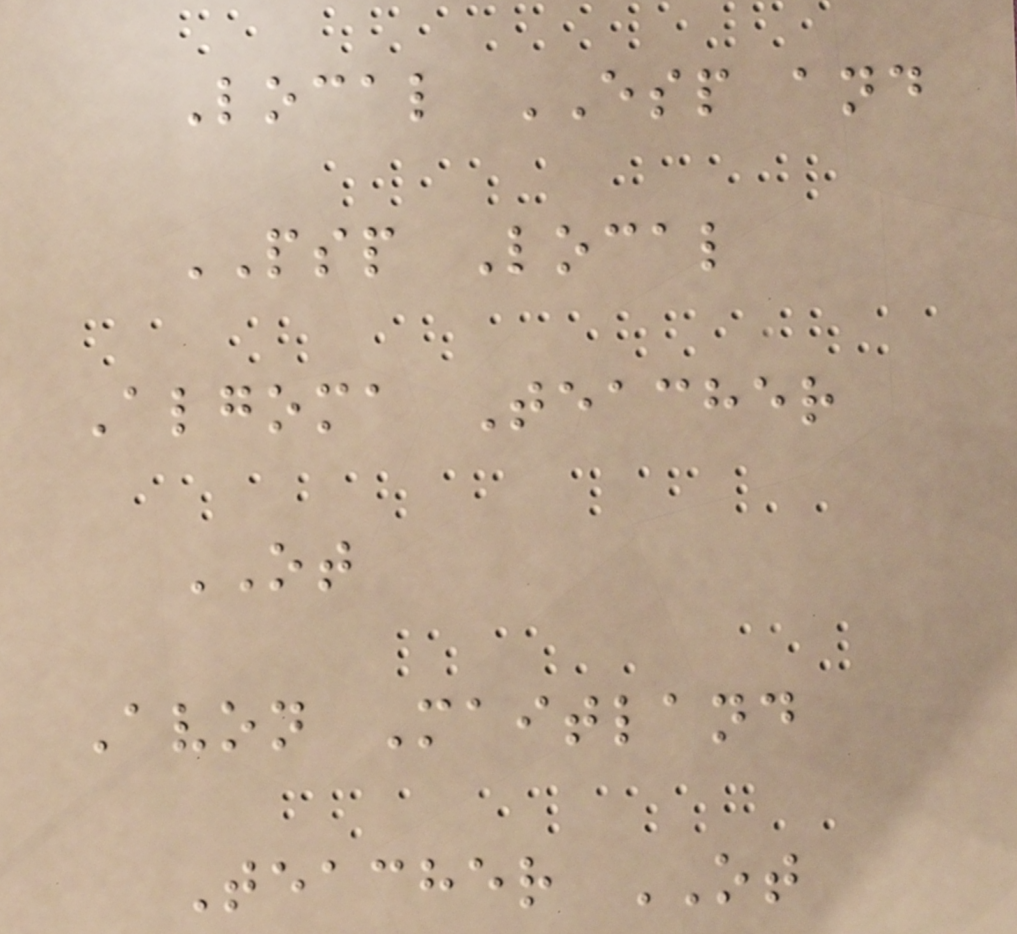Local ESP and
PSP Local
Algoma Teacher
OT
Avon Maitland
Teacher OT
